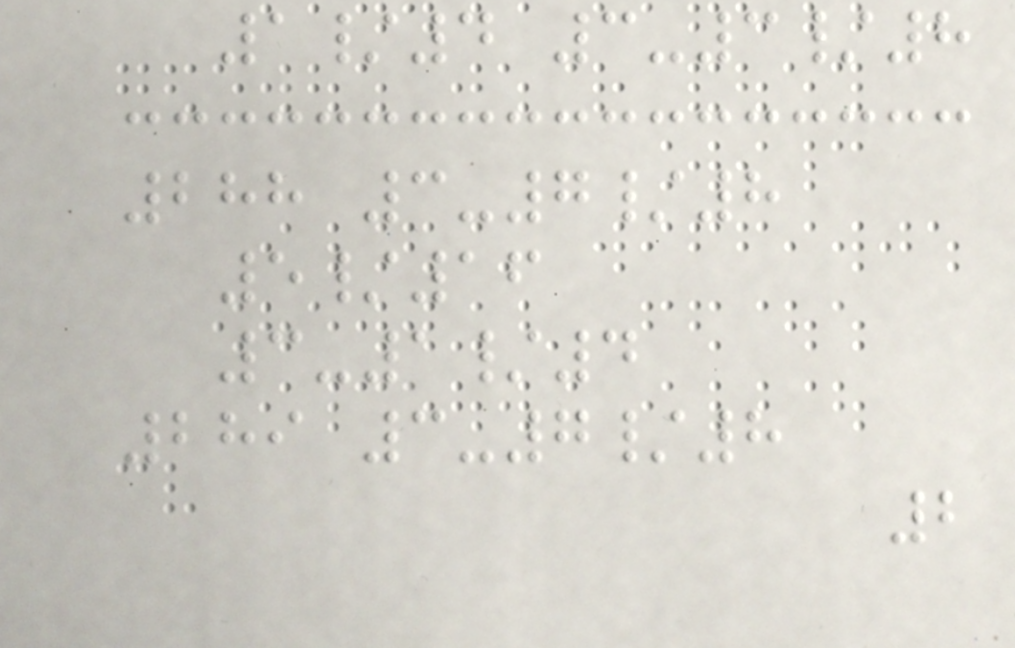1/4 3-3/8
288 3-7/8
5/16
3-1/4
289 3-7/8
2
